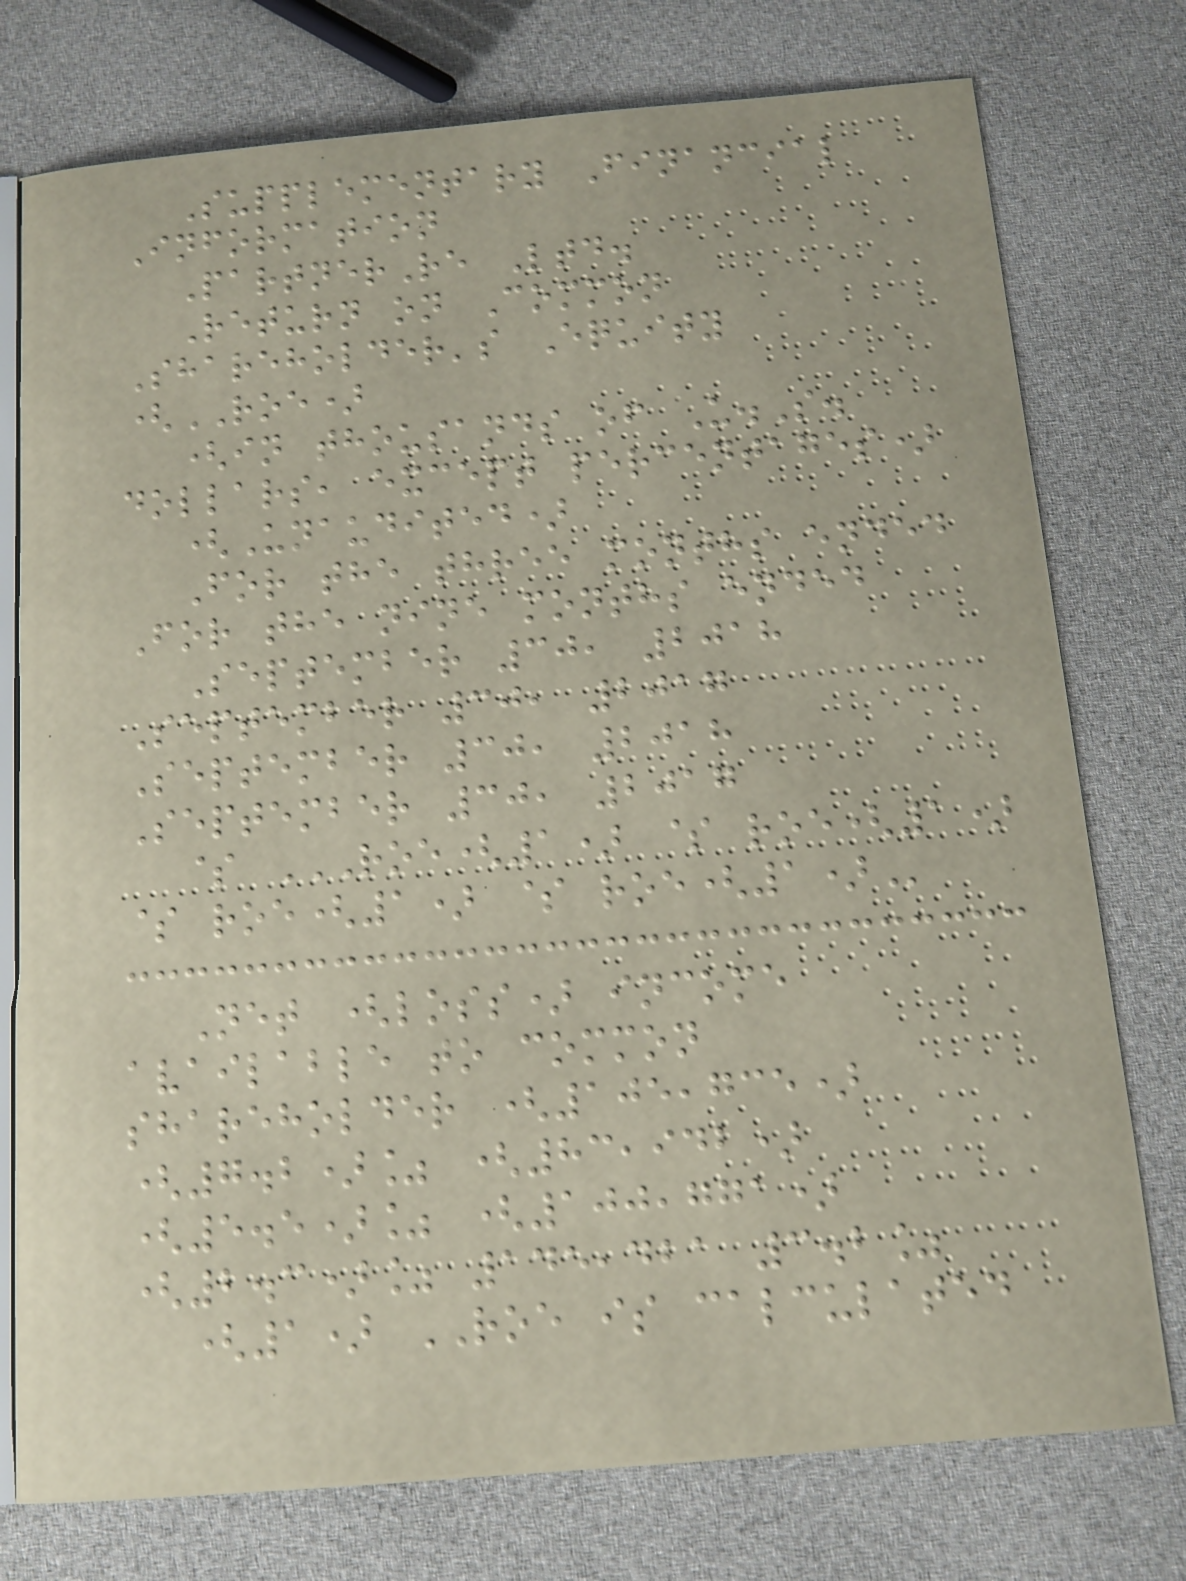Supplementary Financial
Information
PartnerRe Ltd.
Return on Common
Shareholder's Equity
(ROE)
(in thousands of U.S.
dollars, except percentages)
(Unaudited)
For the three months ended
For the nine months ended
September 30, 2018
September 30, 2017
September 30, 2018
September 30, 2017
$ ROE(1) $ ROE(1)
$ ROE(1) $ ROE(1)
Net (loss) income
available to common
shareholder (105,735)
(7.2)% (83,942)
(5.5)% (100,771)
(2.3)% 145,421 3.2%
(1) ROE is calculated
